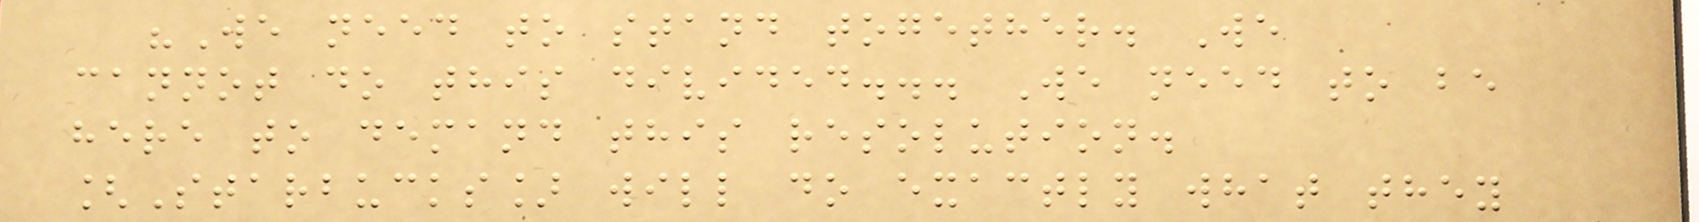"We need to stand together. We
cannot do this divided... We need to be
here to demand this resolution.
[Starbucks] will do exactly what they
